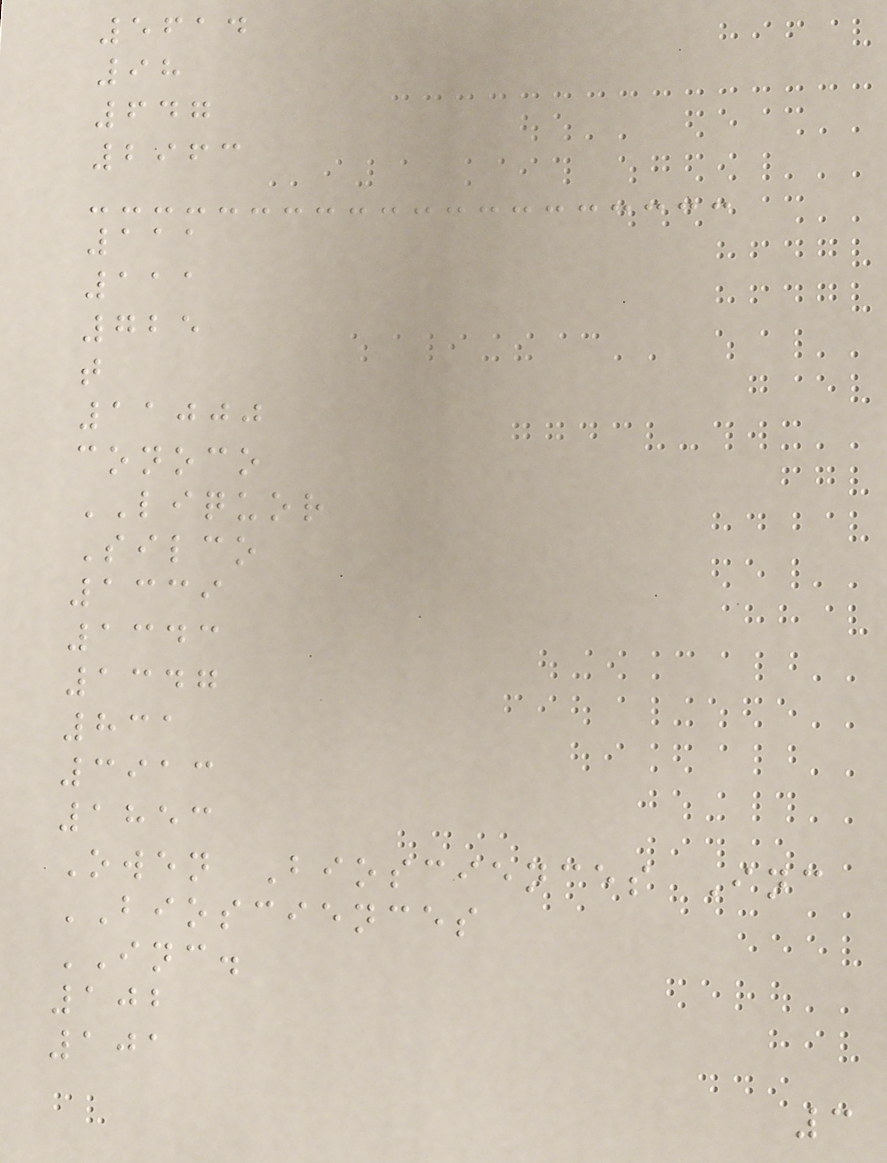5614
98
647
2963
111
111
725
t
11000
conoco
LIQUOR
Silco
1339
1343
1347
831
3913
1853
Owen Biosciences Inc
BIOSCIENCES
INC.
102
101
3
